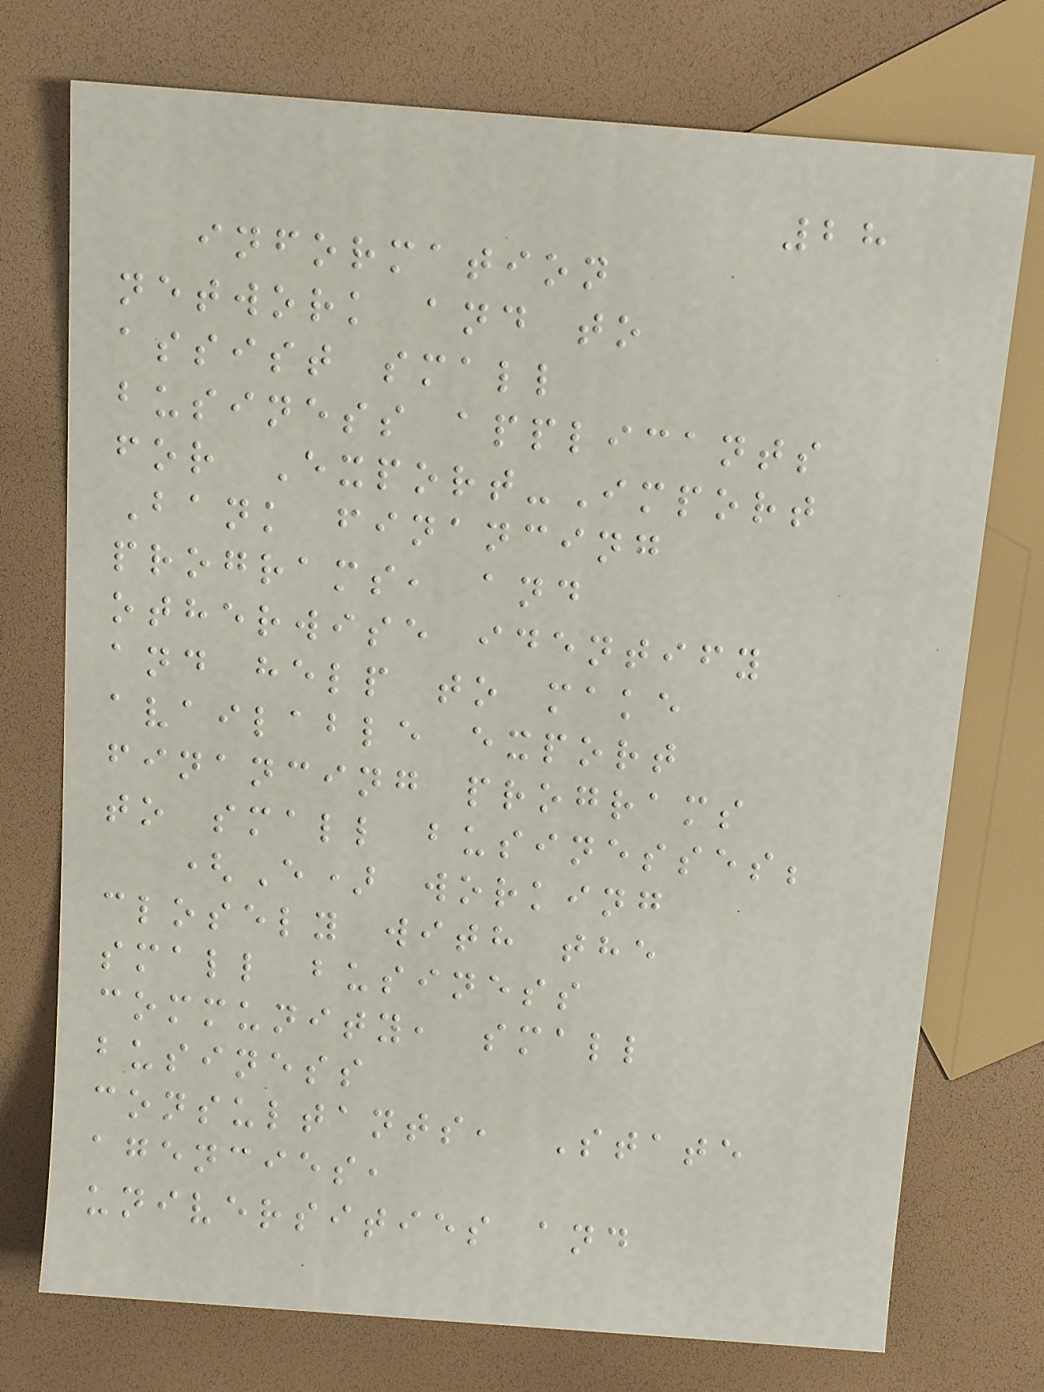28
information
network and to
assist small
business applicants
for Export-Import
Bank financing
programs, and
otherwise identify
and help to make
available export
financing programs
to small businesses;
(E) working
closely with the
small business
community, small
business
consultants, State
agencies,
universities and
